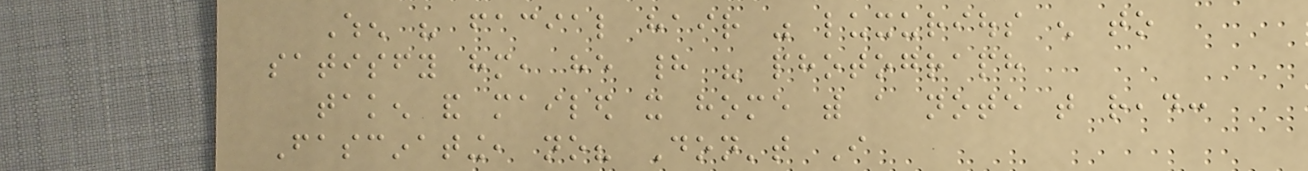When his facial hair was luxurious enough to
satisfy him, he had his photograph
taken and mailed it home with a note that read:
Fascinating, no? Don't I
